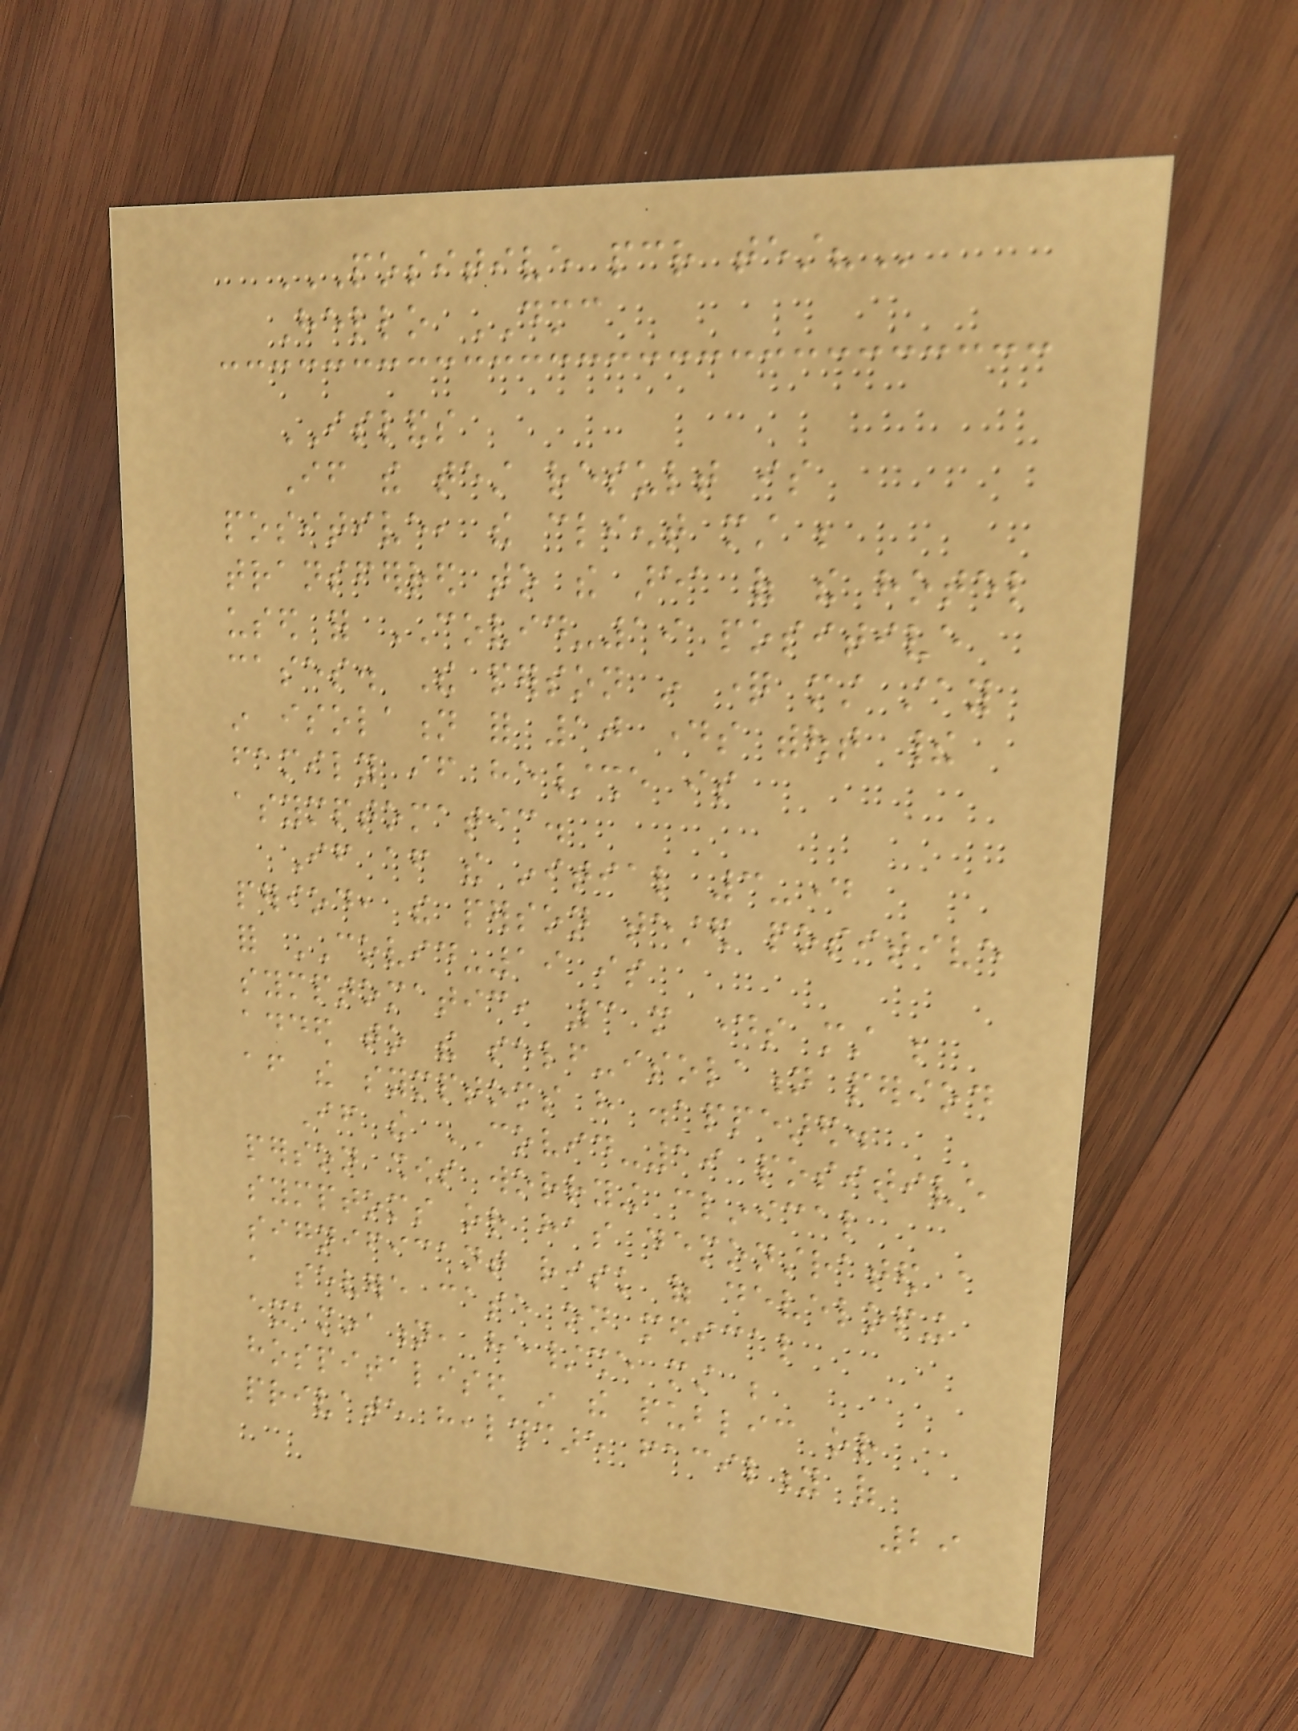POSITIVE PCR TEST?
Hello DMC
ISLANDS
If the test result is
positive, the client must be
transferred to the area of the hotel
used for COVID-19 positive
cases. The person in question must stay
in isolation for 10 days without their
family if he/she is
asymptomatic.
If after the initial 3-day
period, the person tested positive
for COVID-19 is
symptomatic, 3 more days must be
added to the self-isolation period
after the symptoms have disappeared.
If the COVID-19 positive
person shows worrying clinical
symptoms or has demonstrated a
significant risk of developing
a severe case on medical
examination, he/she must be
hospitalised in the public or
private healthcare facility of
29
